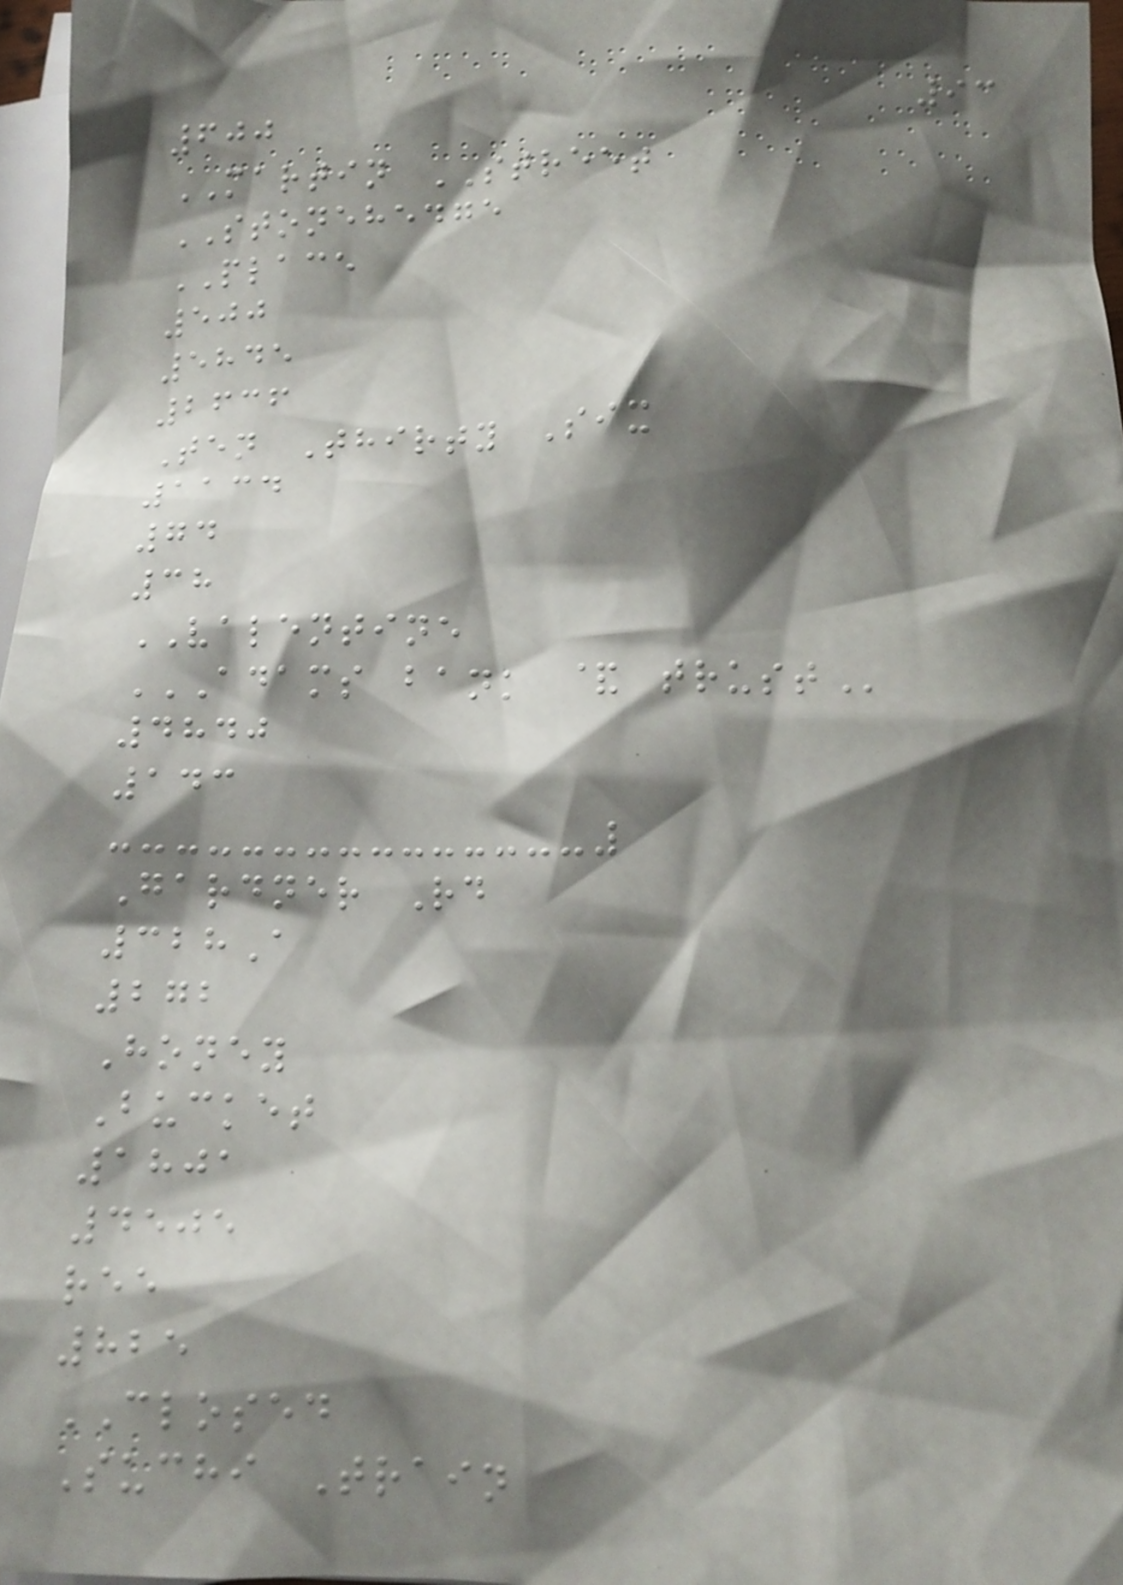93
600
MARTIN STREET
STONEHEDGE
PLACE
500
5845
2636
Ten Thirty Six
1134
74
38
VALENTINE
ADAMS BANK & TRUST
4840
143
Gardner Rd
328A
272
Honey
Bucket
1801
4505
ree
825
CLOSED
Suchi Train
